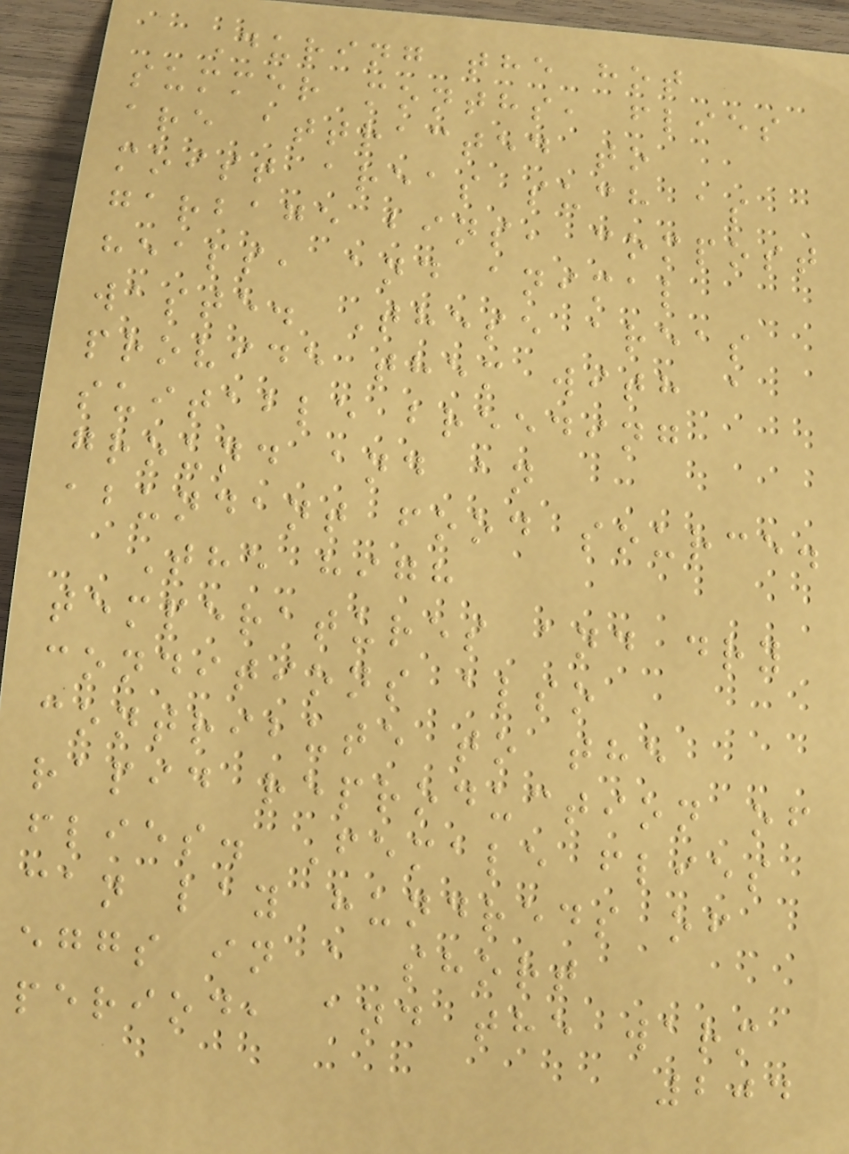During the hot
summer months, flies
are attracted to
moist areas such as
garbage bins, compost
heaps, and animal
waste. These areas
provide them with a
suitable breeding
ground and an
abundant food source.
The high
temperatures and dry
conditions also
contribute to the
rapid reproduction of
flies. Female flies
can lay hundreds of
eggs in a short
period, and the warm
204
